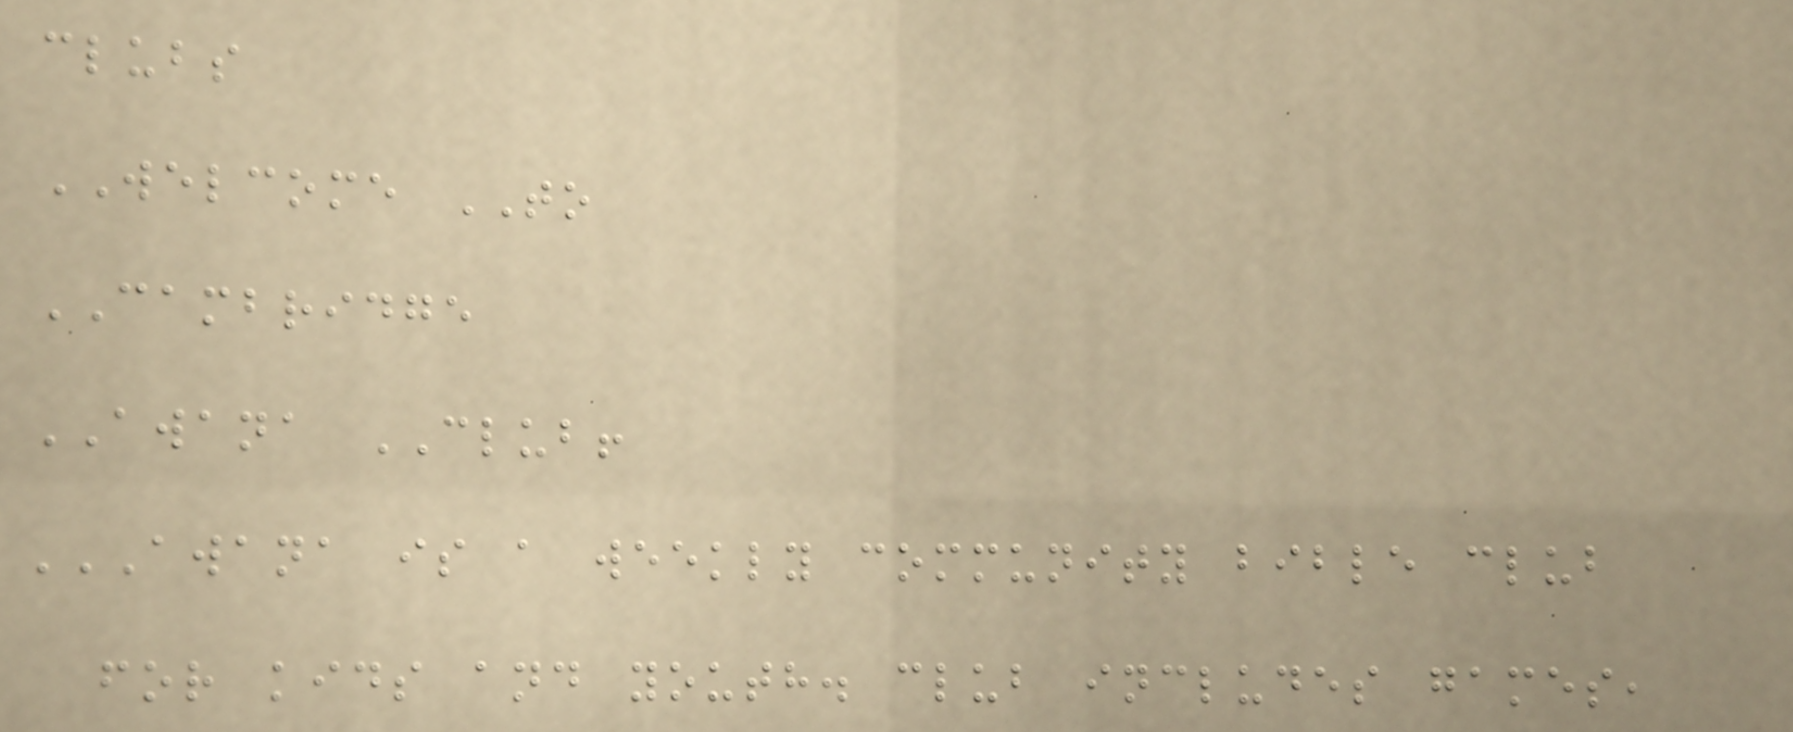clubs
WELCOME TO
CAMBRIDGE
AWANA CLUB!
AWANA IS A WEEKLY COMMUNITY BIBLE CLUB
FOR KIDS AND YOUTH. CLUB INCLUDES GAMES,
